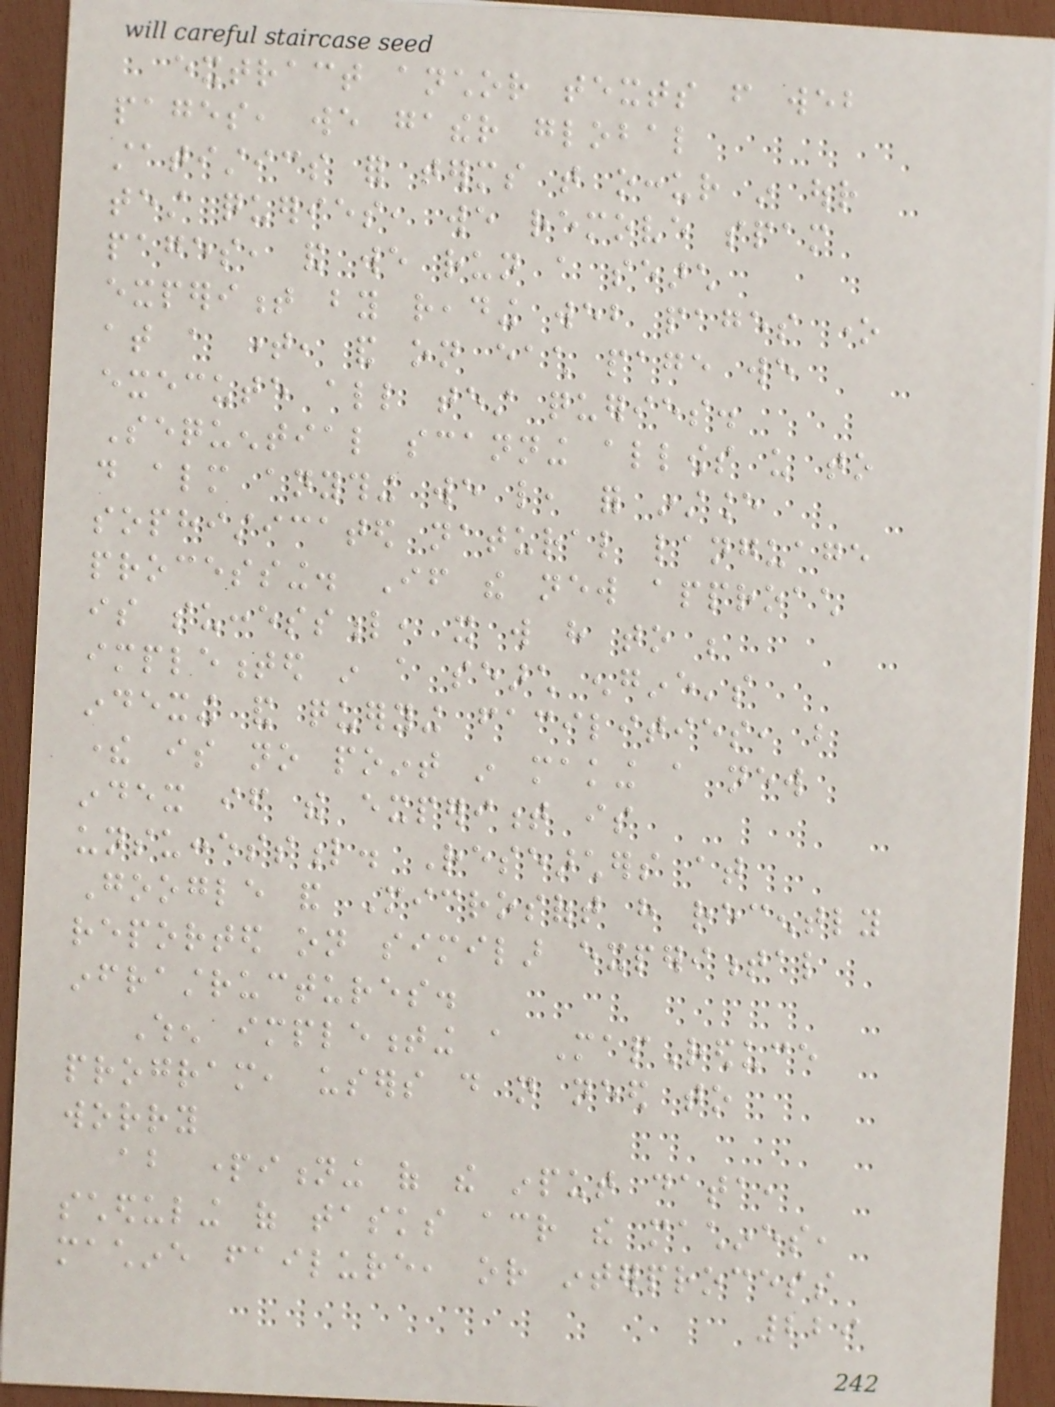extract anchor texts from web
pages, we gather global
statistics for terms that occur in our
test queries, we remove spam
pages, and we run a search
experiment by reading web pages one
at a time, and on each page we
execute all test queries.
Sequential scanning allows us to
do almost anything we like, for instance
sophisticated natural language
processing. If the new approach
is successful, it will have to be
implemented in a search engine's
indexing and querying facilities, but
there is no point in making a new
index if the experiment is
unsuccessful. Researchers at
Google and Microsoft have recently
reported on similar experimental
infrastructures.
When implementing a MapReduce
program, users do not need to
worry
about partitioning of the input data,
scheduling of tasks across the machines,
machine failure, or interprocess
229
